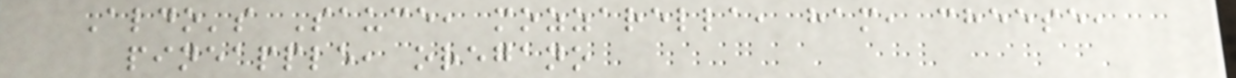Aldo's Sauce, mozzarella, ham, cheese,
pineapple, oregano
